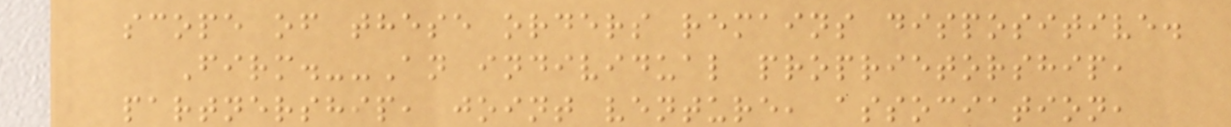scope of these orders remains dispositive.
Firm.--An individual proprietorship,
partnership, joint venture, association,
